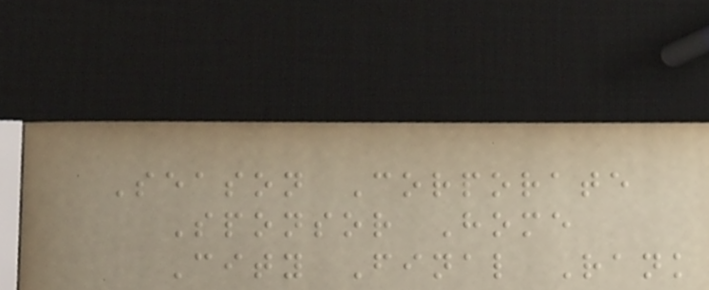Season Corporate
Sponsor Home
City Final Rank
